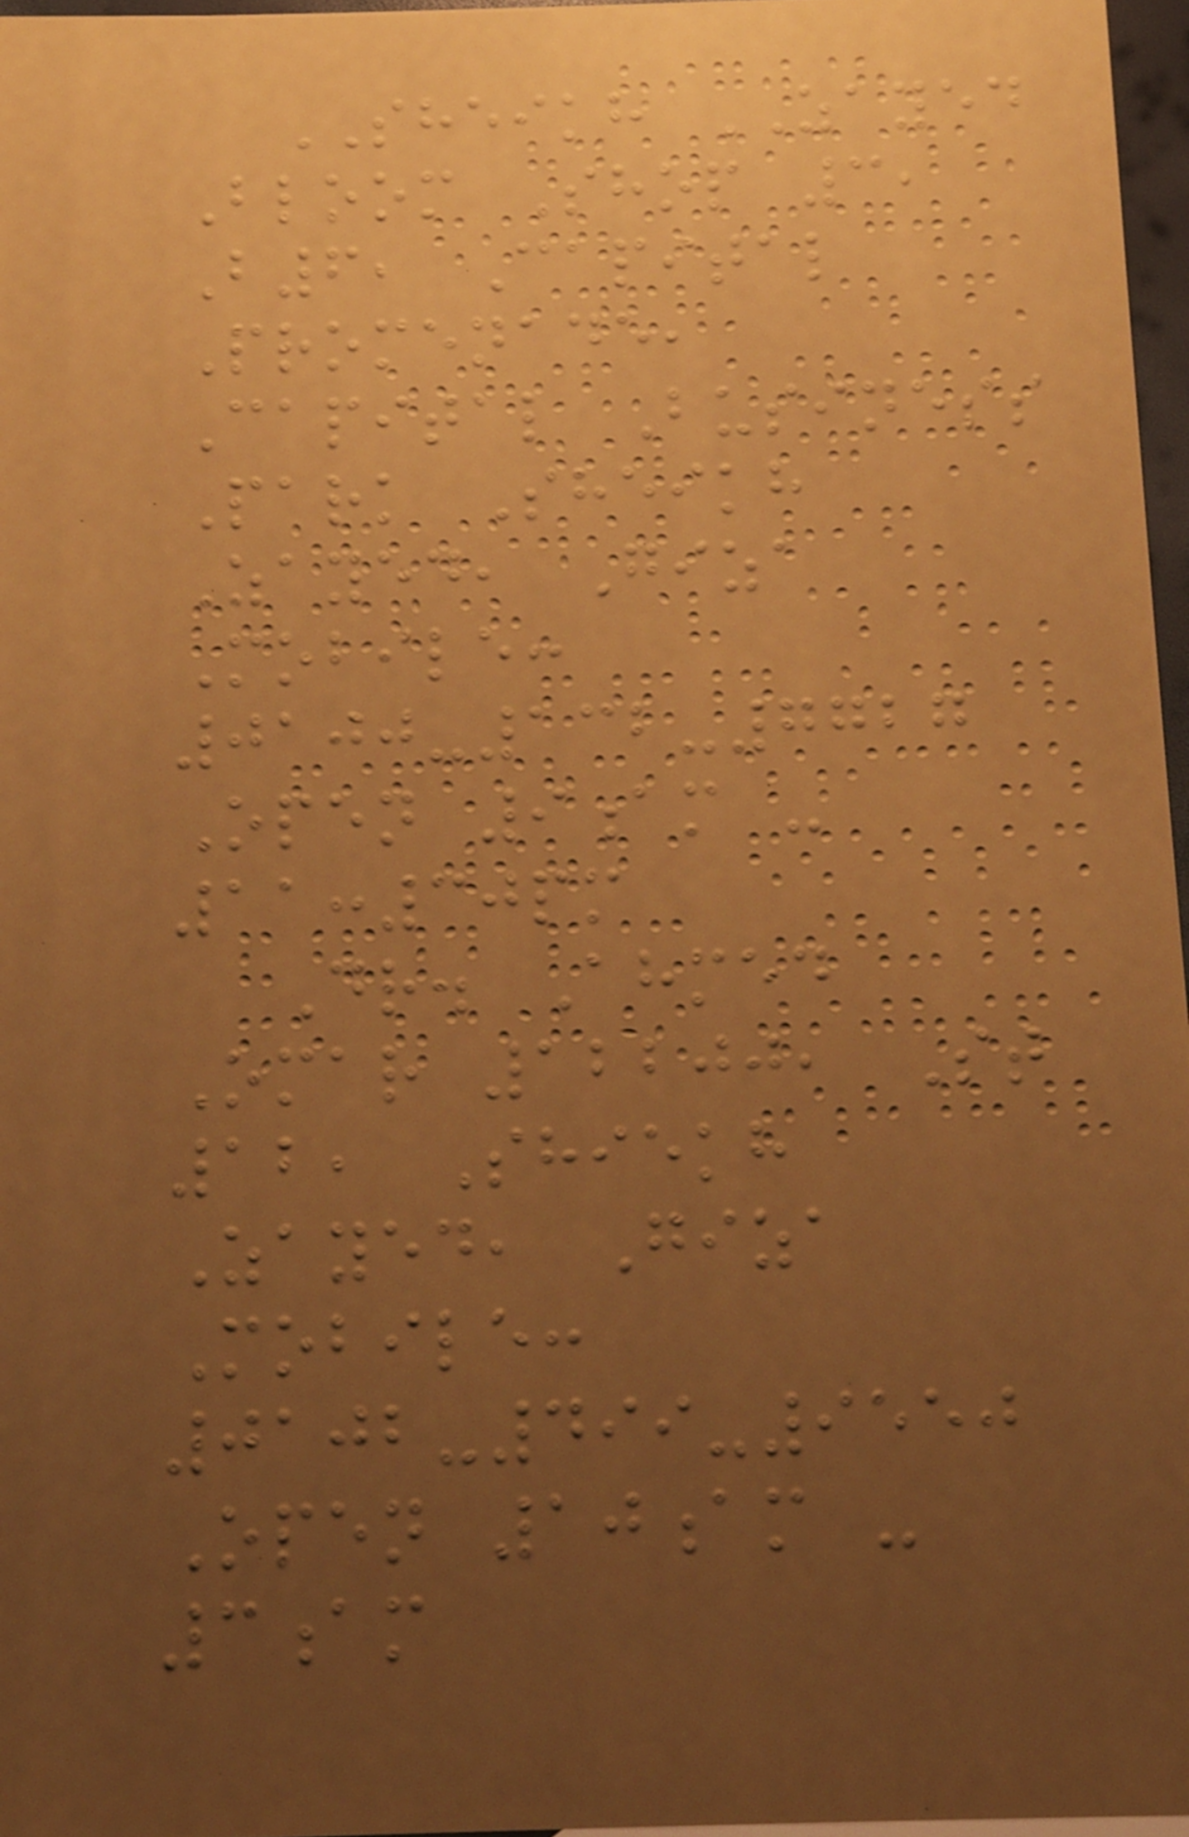SHEIKH ZAYED
Bloom Shop 3,
B6, Capital
Promenade,
Capital Business
Park Sheikh
Zayed, Giza
Mobile:
0100-132-7727
Open 9am -
11:30pm
Dr. Ahmed
Omar 12200, St
12, Shiekh
Zayed, Giza
Mobile:
0102-499-9550
Open 10am -
3am
